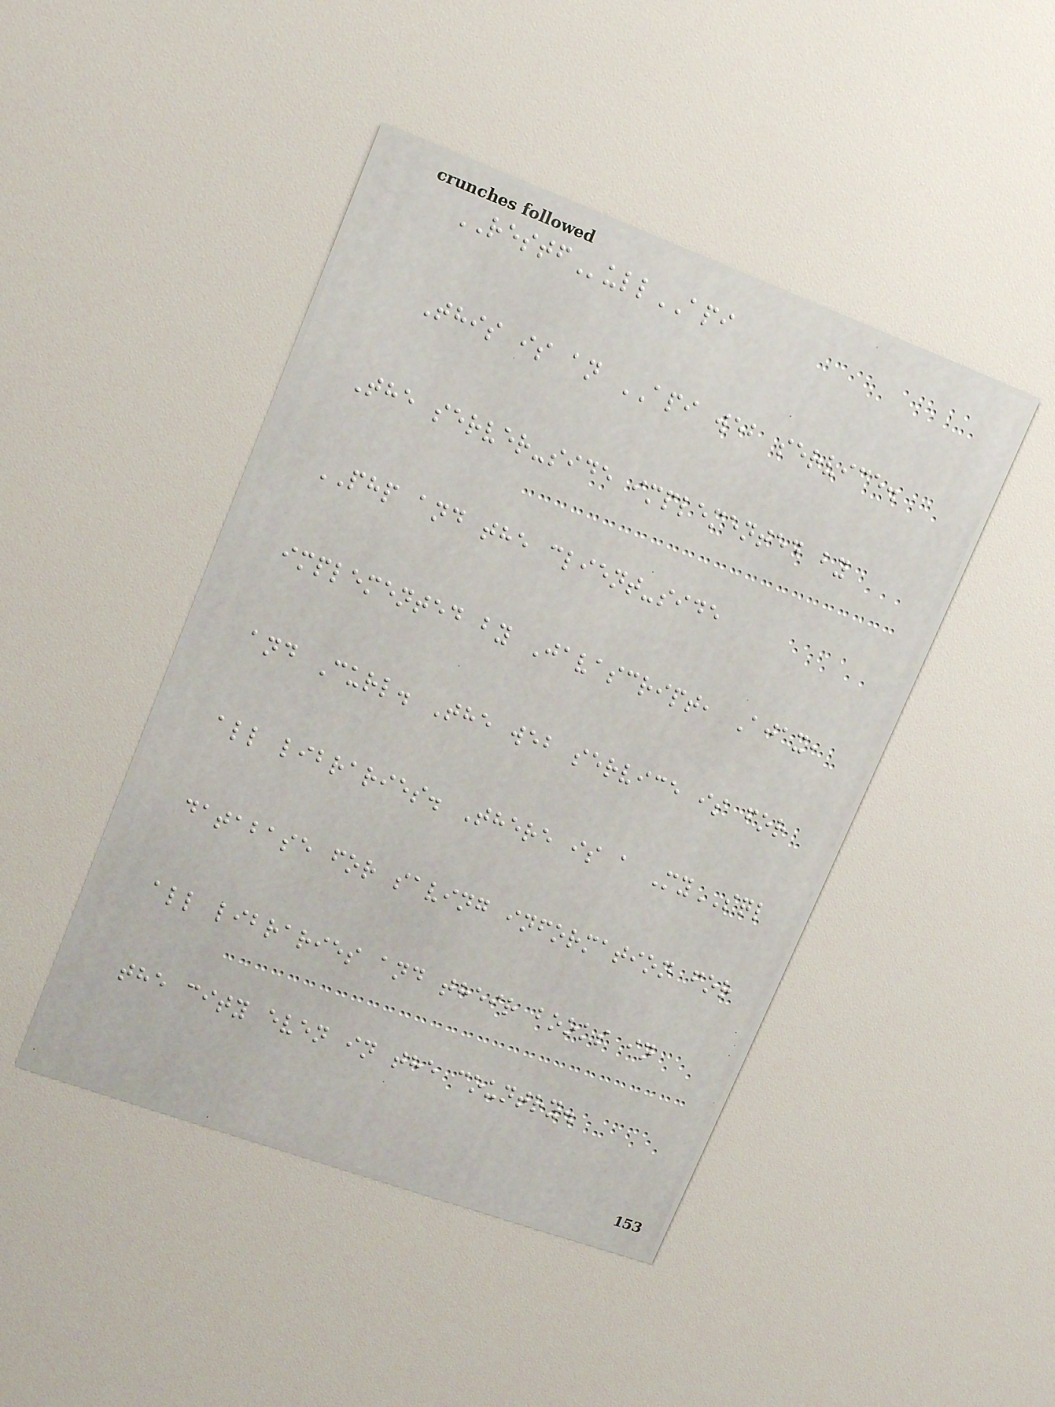RESTFullAPI
This is an API web service.
The server-side implemented by
PHP and the client-side
implemented by Javascript, Ajax,
and Curl. The web service is for
all libraries. There is a MySQL
database for saving information for
all libraries and their books in
the city even in the country.
